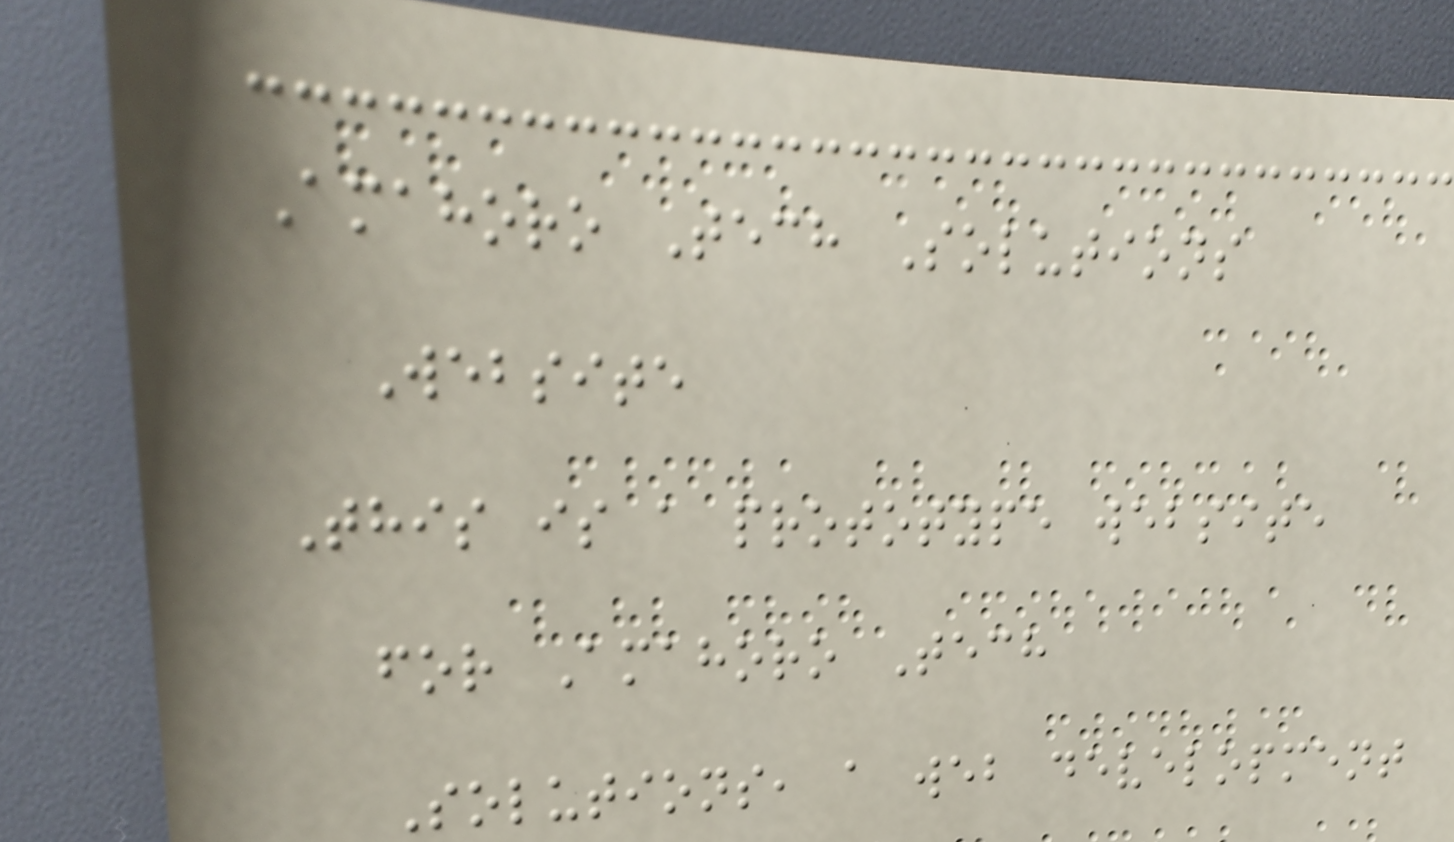Amahoro Tech Solutions
Website
This is a prototype website
for Amahoro Tech
Solutions, a web development
